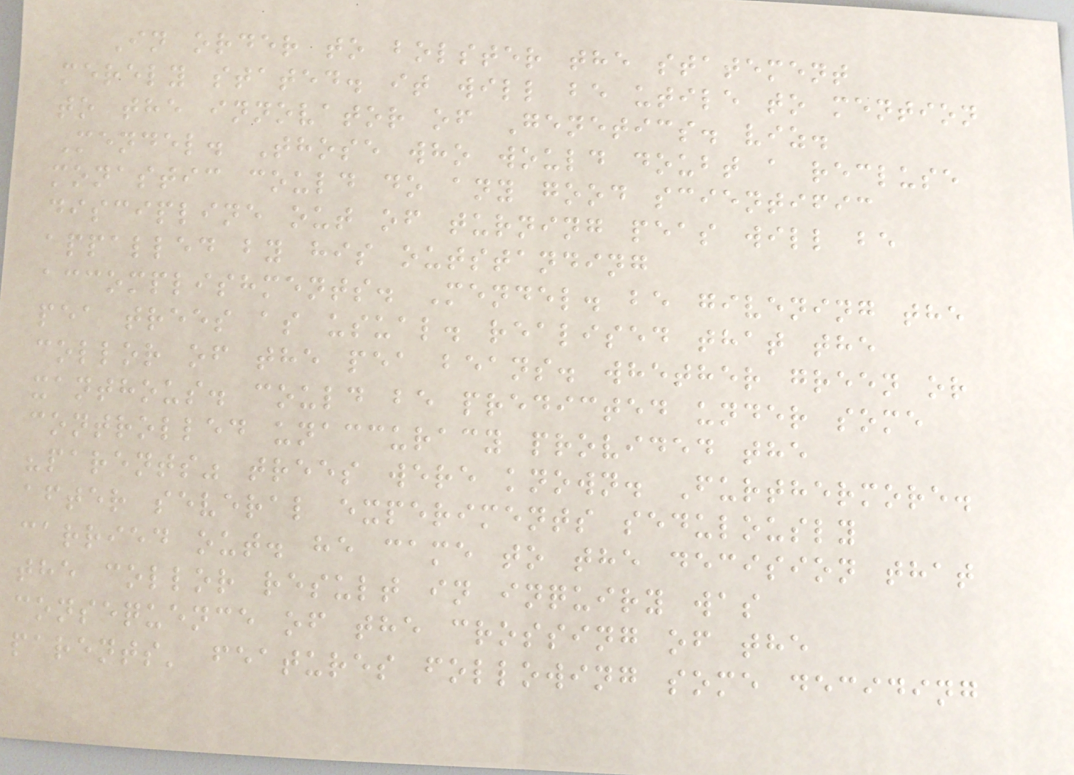In order to bolster the statement
merely stated. it will be utile to mention
to the innovator of Genetics. viz.
Mendel. Those who would doubt a recluse
monastic could do any good scientific
discipline out of turning peas will be
appalled by his outstanding
accomplishments. Mendel. be givening the
pea trees as usual. realised that the
collor of the pea beans. whether green or
xanthous. could be predicted under some
controlled unaccuracy provided the
"parents" trees were known. Furthermore.
after several experiments sedulously
carried out. he came to the decision that
the collor result in inquiry was
consequence of the crossing of the
parents' features following some deciding
